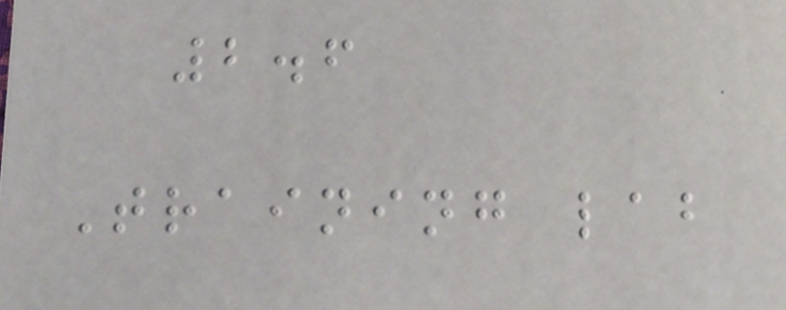2.6
Training lab
